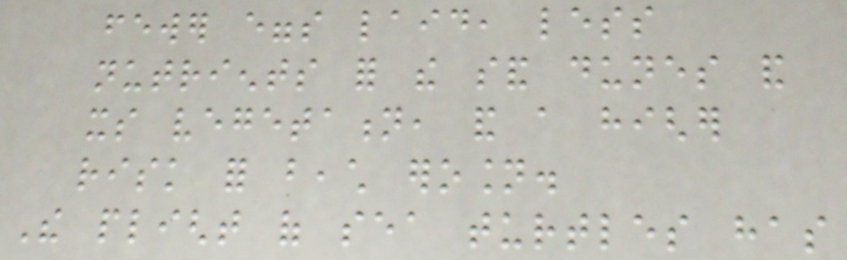fewer eggs laid, less
nutrients for the sand dunes and
its vegetation, and a higher
risk for beach erosion.
The plight of sea turtles has
